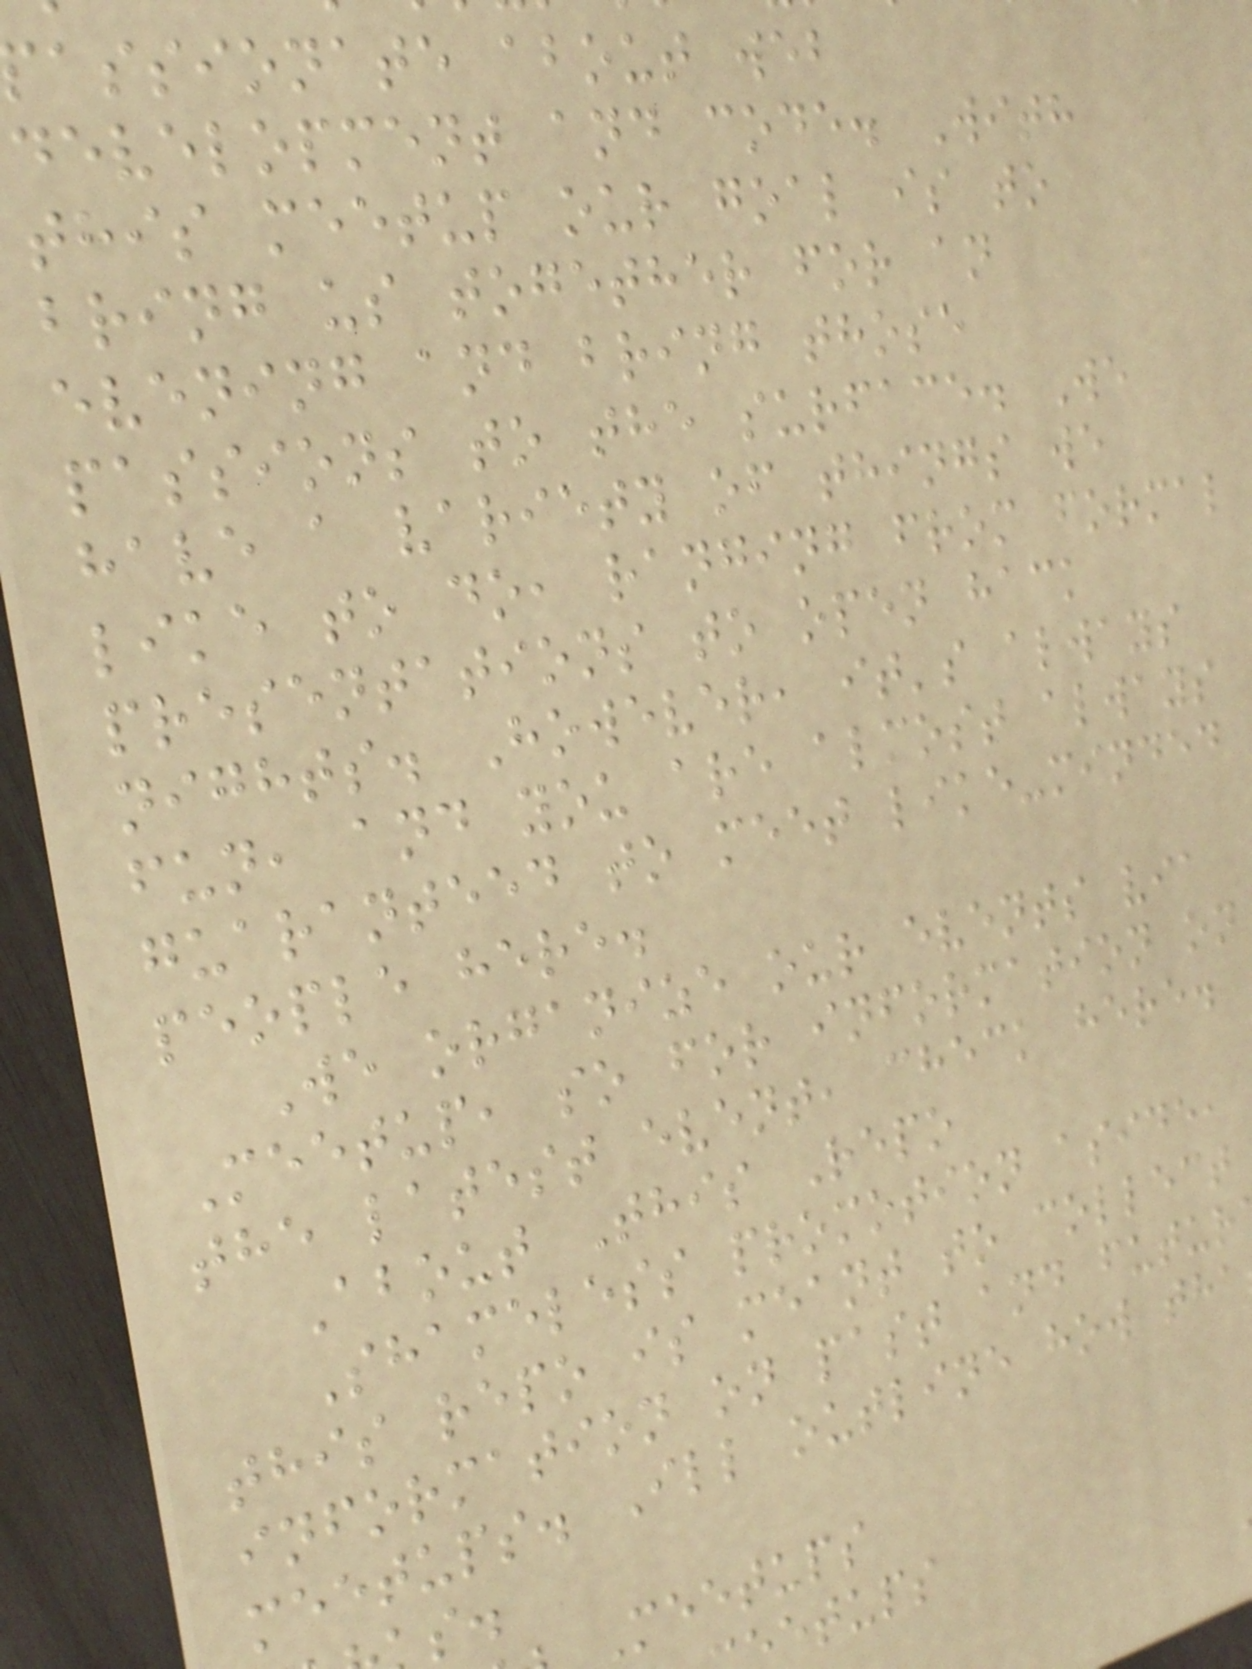assionate about web
development and code. With
this meetup our goal is to
bring us together for an
evening and bring those
passions to the surface. We
have a variety of things we
like to do, ranging from formal
presentations to open hack
nights. However, it's always
fun, and you are almost always
guaranteed to meet like-minded
people here.
We organize our events via
Meetup, so for information on
the latest event, check here.
About This Repo
Shameless promotion aside,
this repo is meant to collect
information on past and futur
meetups. Ill outline how tha
Meetups
etups
